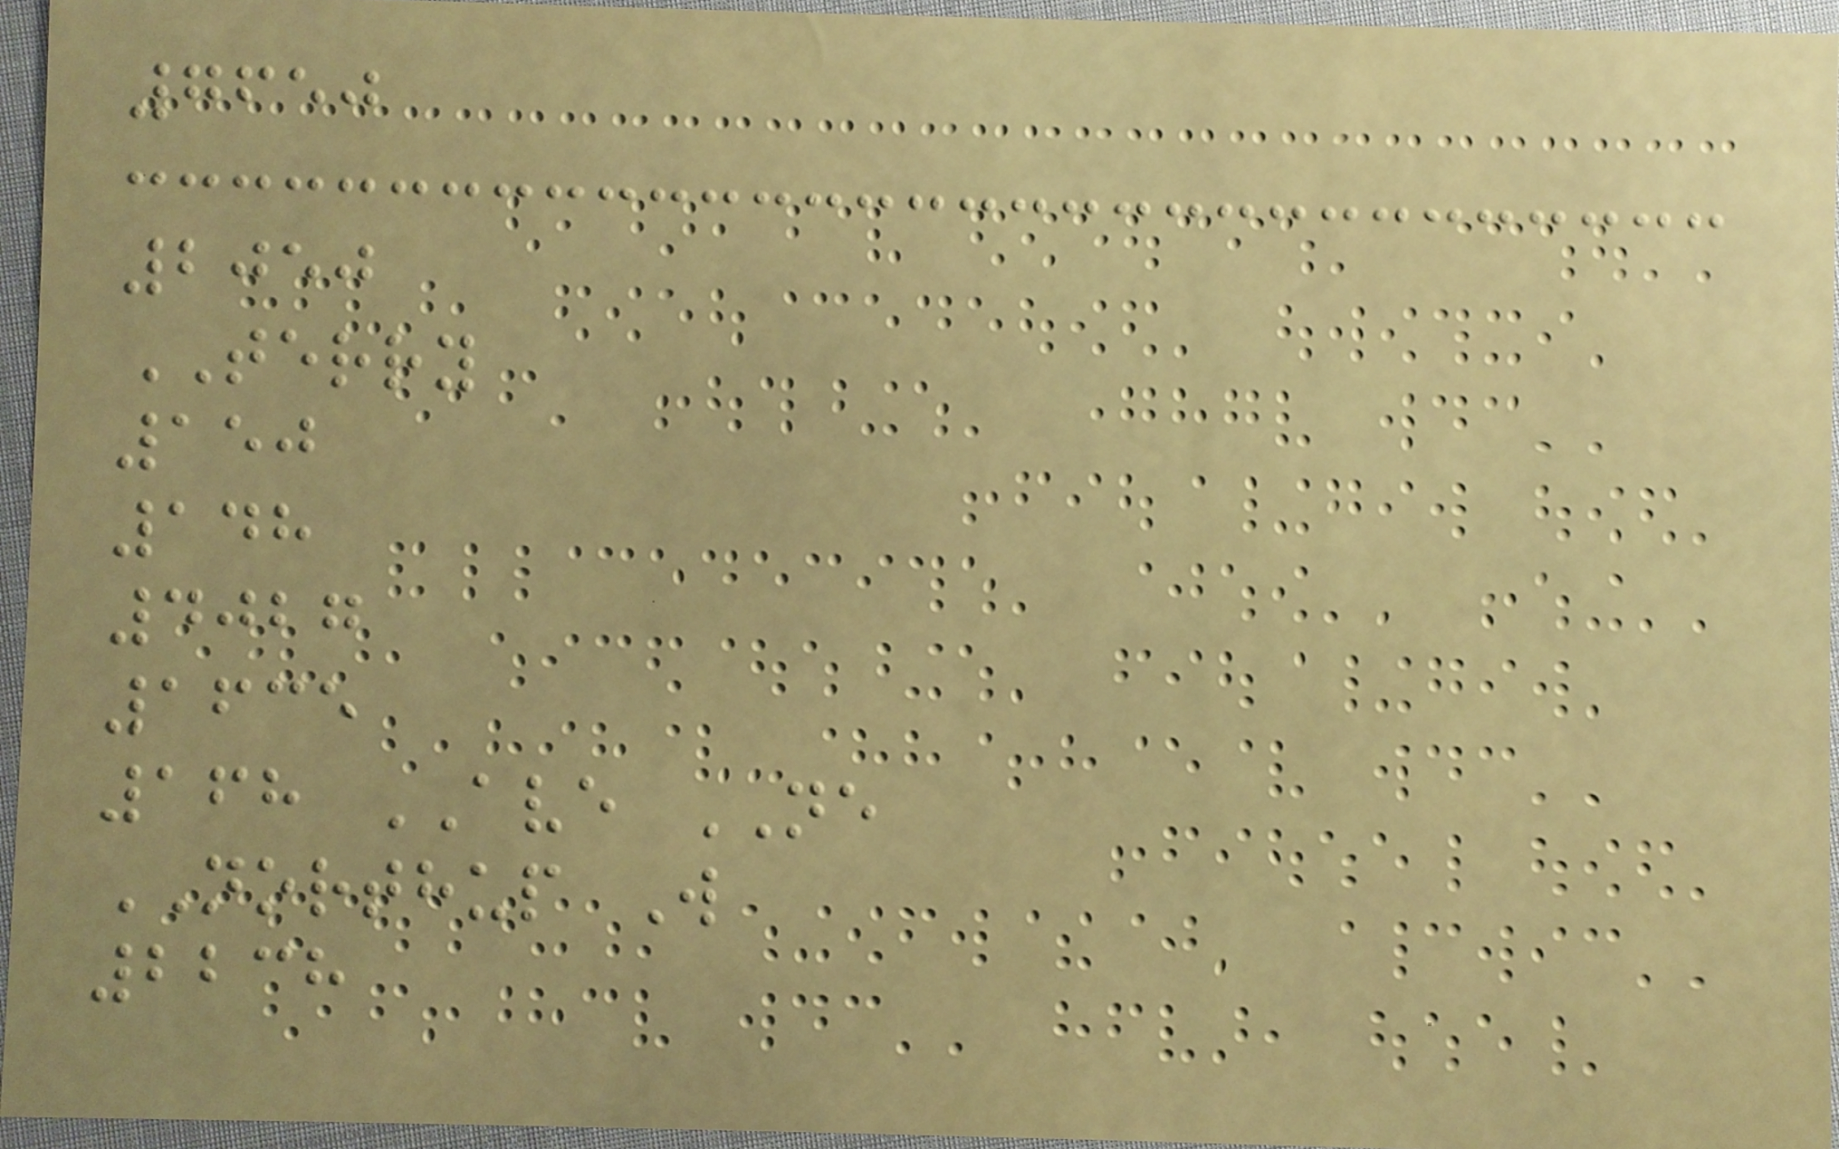7650
2050
TERRY
150
148
4027
1635
168 AVE NE
NORTHUP W
2238
